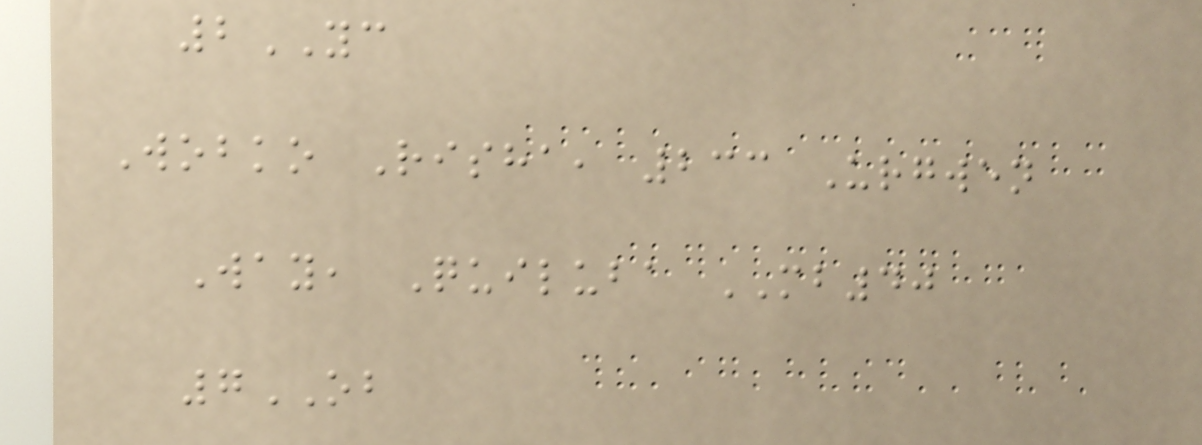2YC
Wobko Risha, 233 Urgwen
Way, Quiluba MB40
7OB
